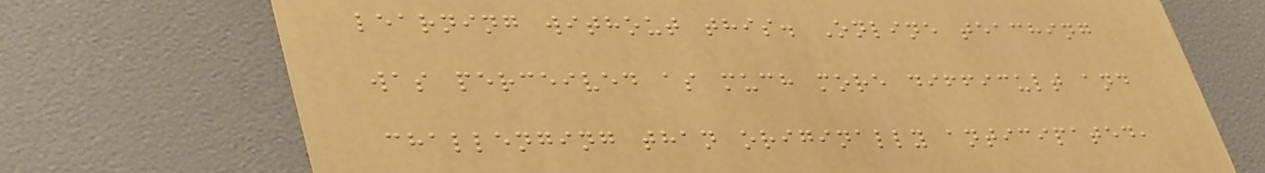learning without this. Online teaching
was perceived as much more difficult and
challenging than originally anticipated,
